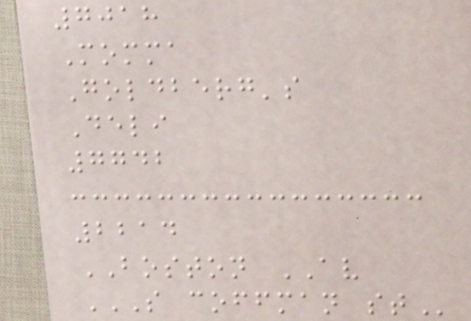7018
Momma
Goldberg's
Deli
7742
2214
BOSTON AV
S COFFMAN ST
